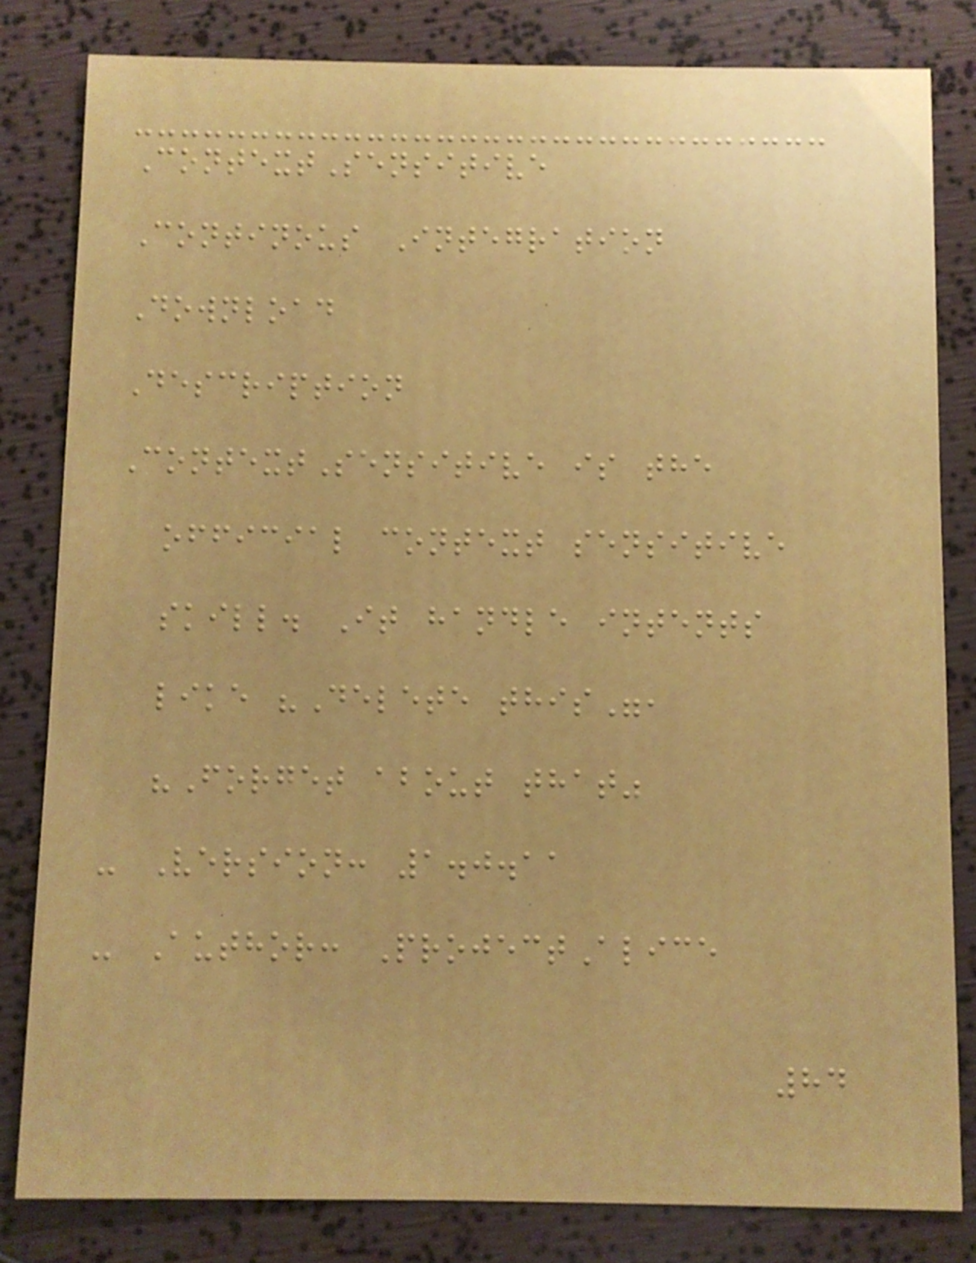ContextSensitive
Continous Integration
Download
Description
ContextSensitive is the
official context sensitive
skill. It handle intents
like "Delete this",
"Forget about that"
- Version: 1.0.11
- Author: ProjectAlice
84
